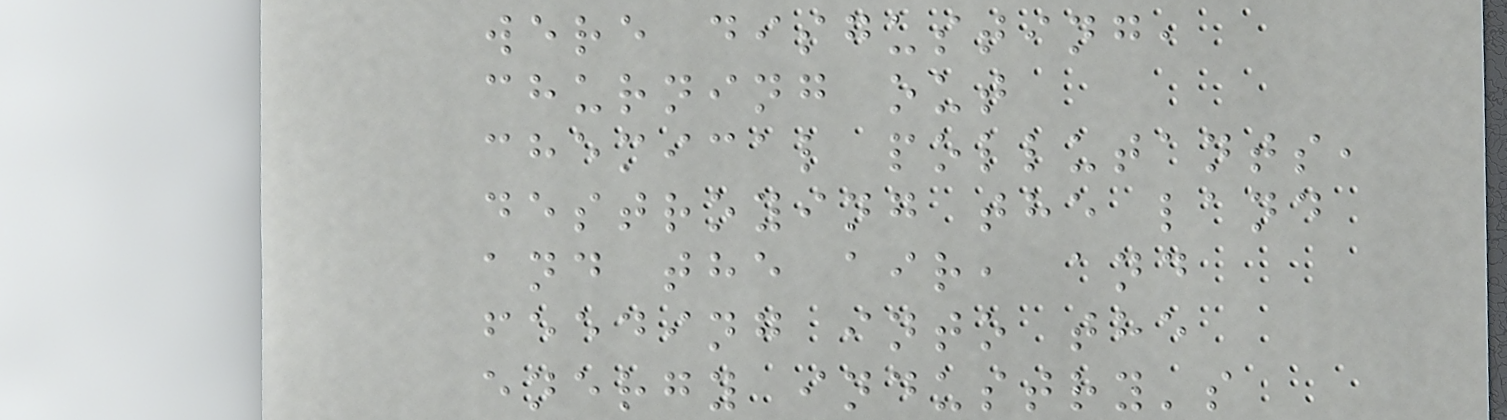were disgusting,
churning out
chemical pollutants,
destroying the land
and the air, and
feeding into the
energy industry's
